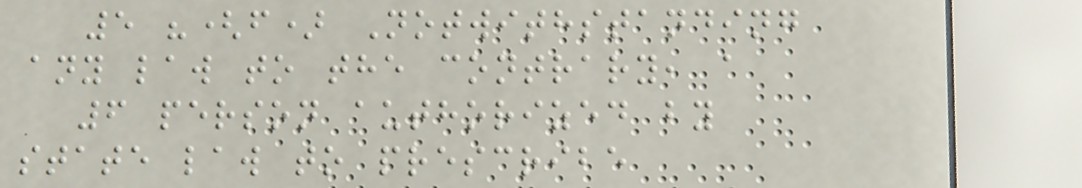5 "(f) Notwithstanding
any law to the contrary, a
6 person authorized by
state law to prescribe
